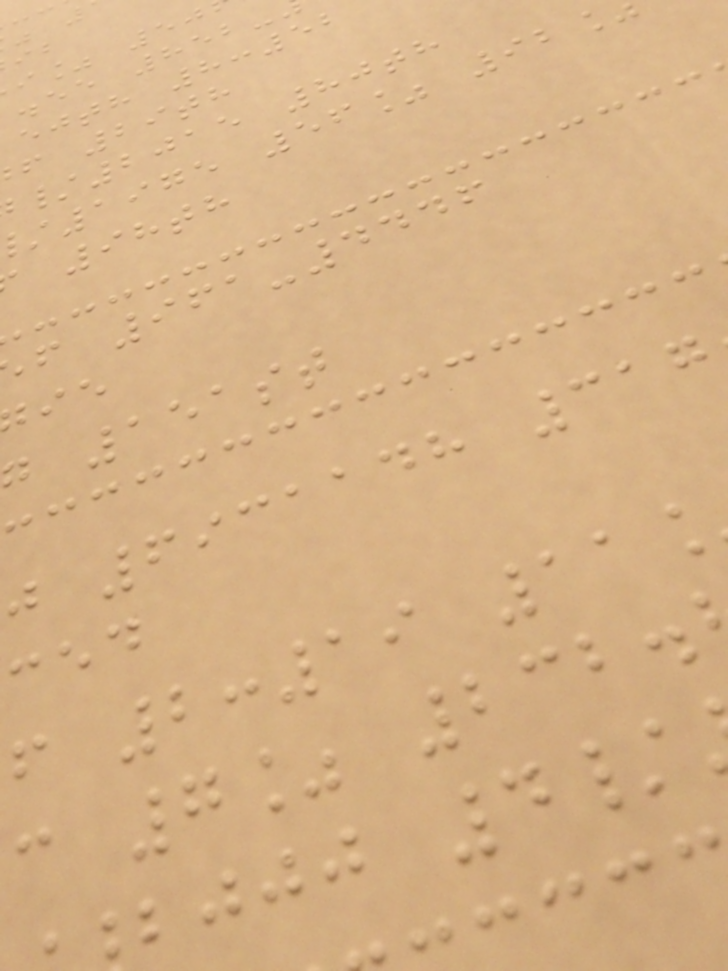i% 50
.ee 852-
ejth 8:52
f 29th
/2015 80th
1975 56% 92
98th
f 961-4446
151st
j 6931148 317
f 2:19 11
c 7% 232.
jjj 4/
